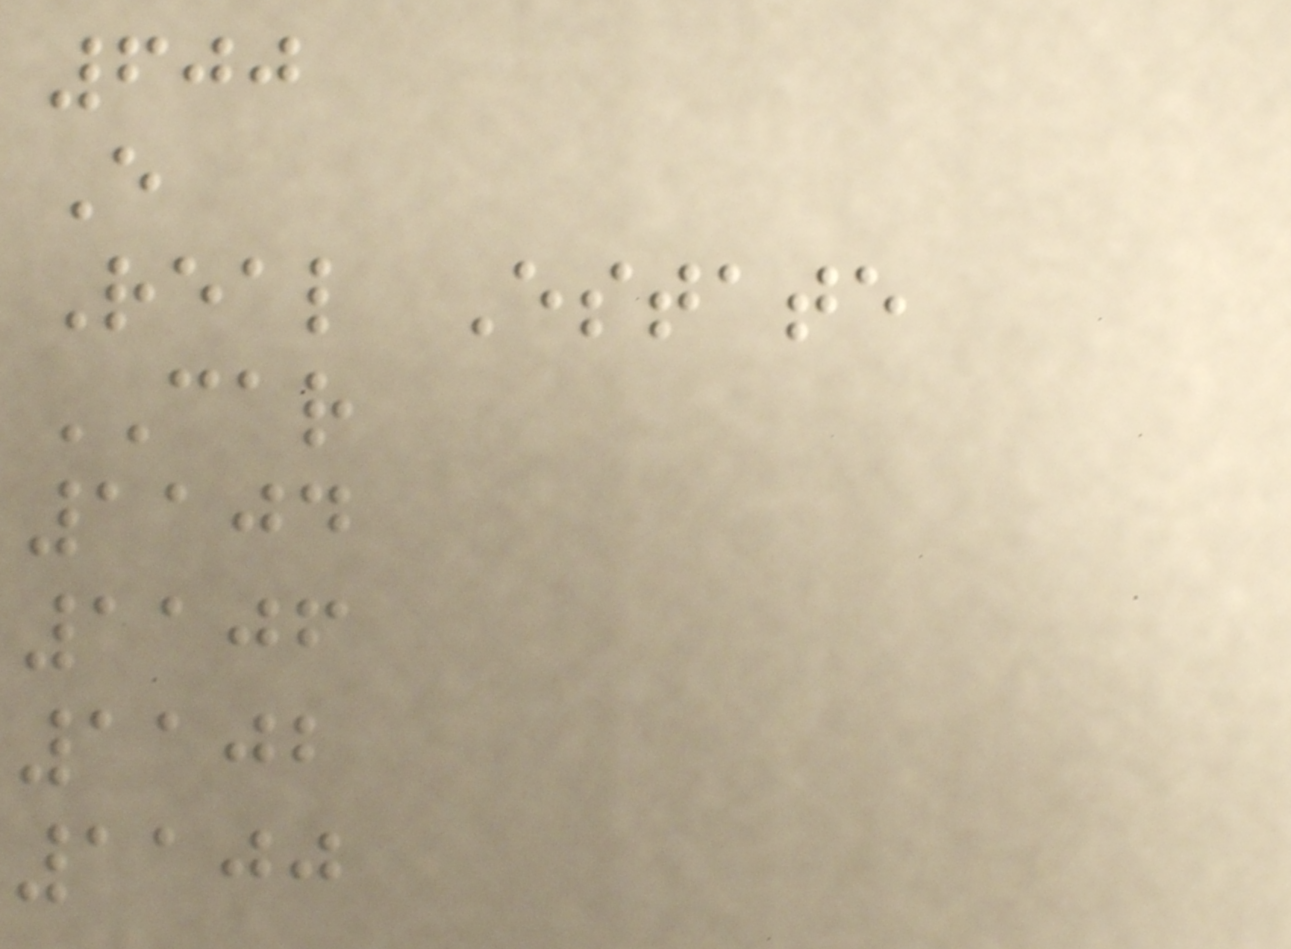600
E
Real Estate
CAR
1104
1106
1102
1100
